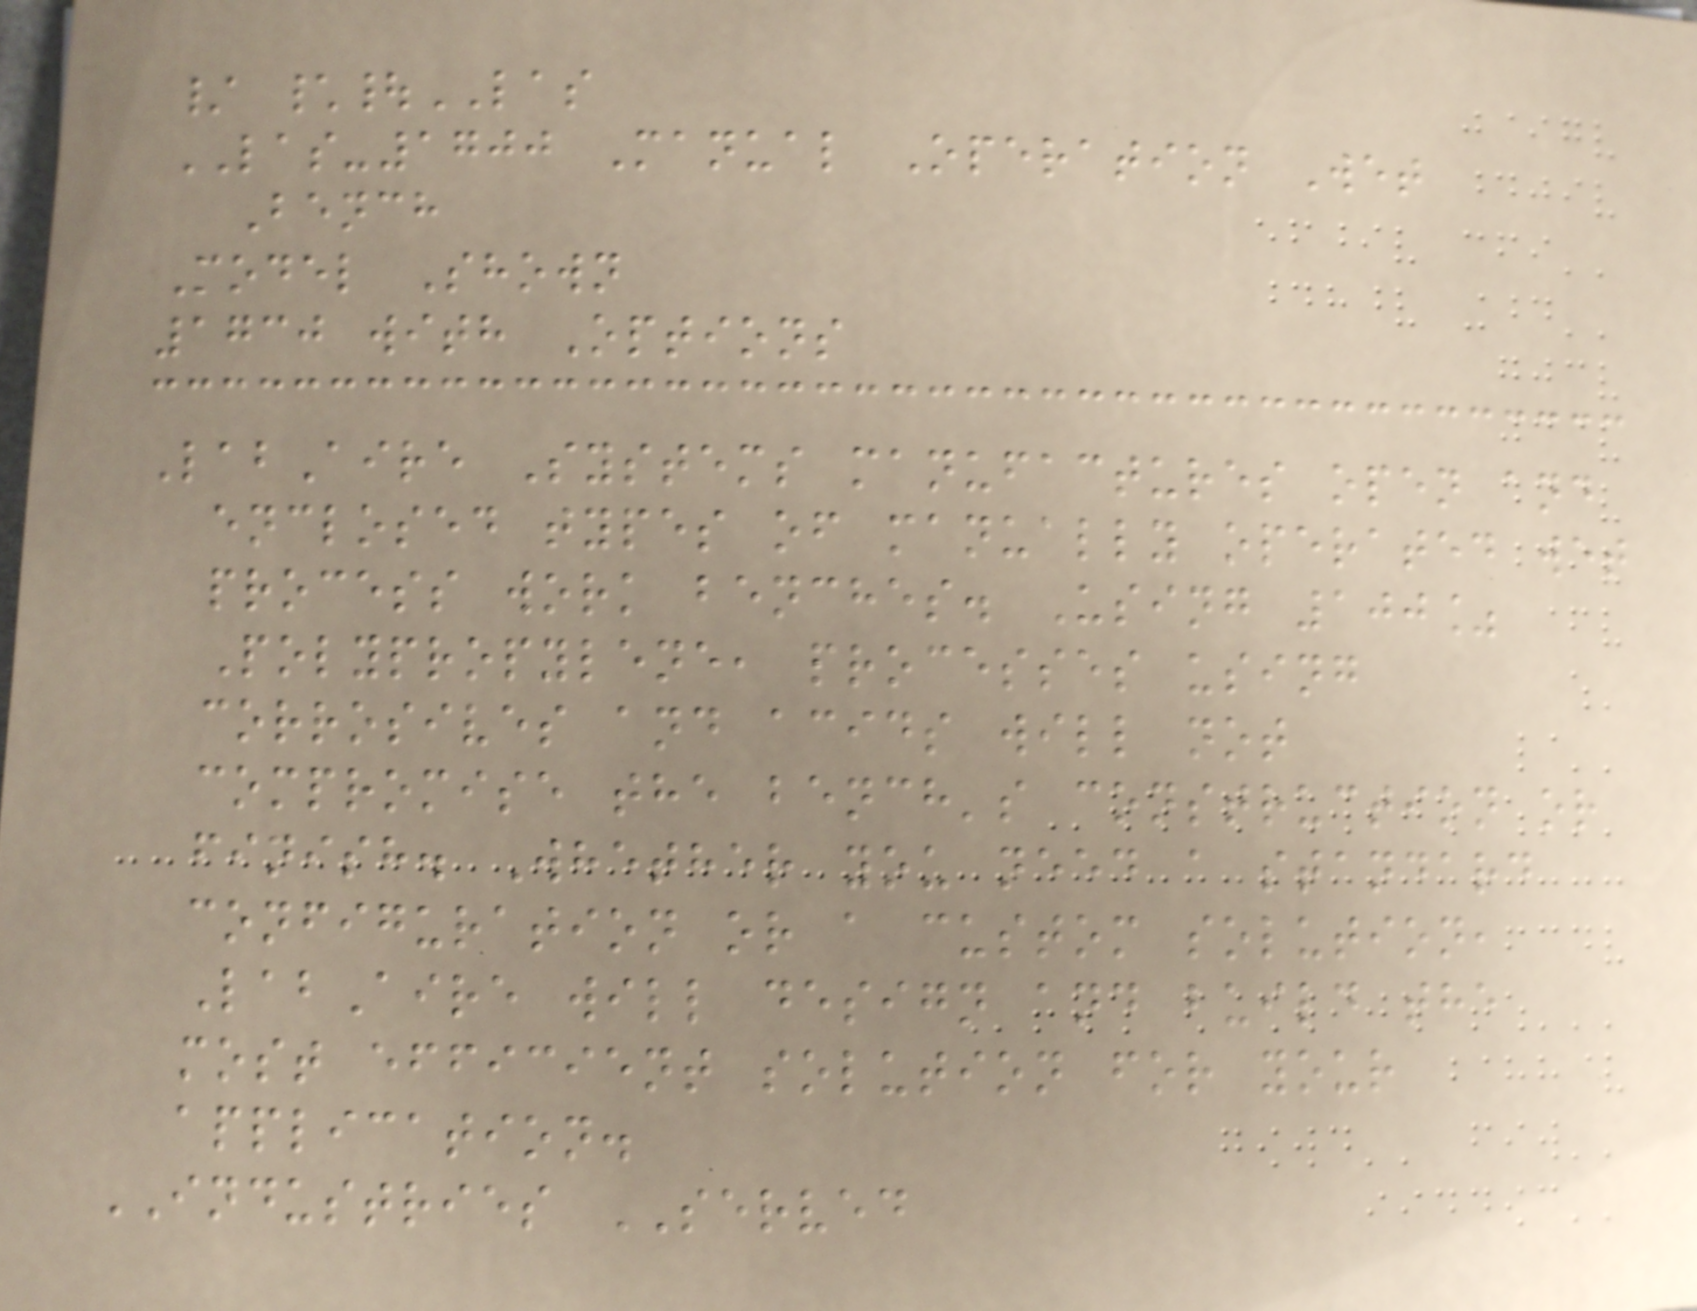/ \|LAS
LAS-1700 Manual Operation Wet
Bench
Model Shown
1730 with Options
LabAire Systems manufactures open and
enclosed types of manually operated wet
process work benches. Using 100%
Polypropylene, processes using
corrosives and acids will not
compromise the bench's construction or
finish. Whether you need a standard
configuration or a custom solution,
LabAire will design and build the
most efficient solution for your
application.
INDUSTRIES SERVED
